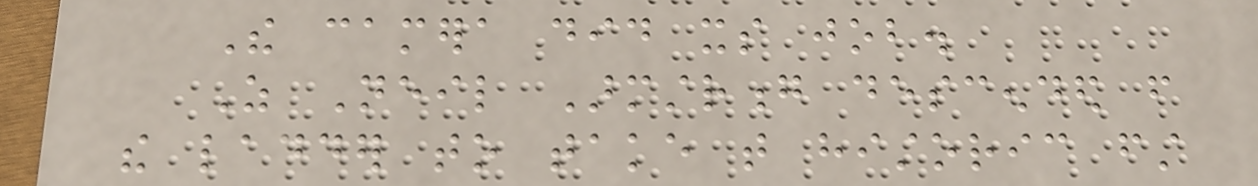The camera did its job.
As Neil Armstrong descended from
the ladder to take that historic first
